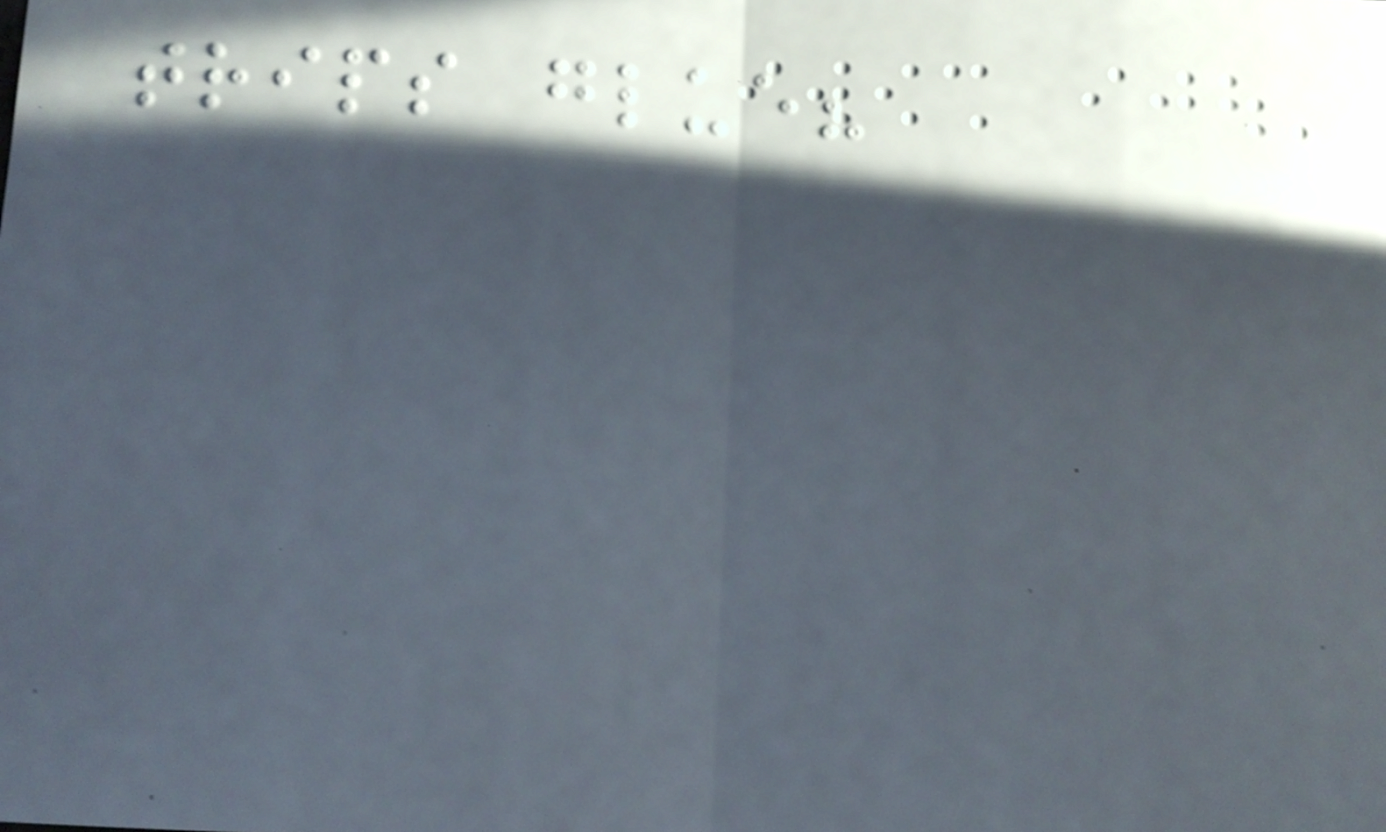trips glue?
